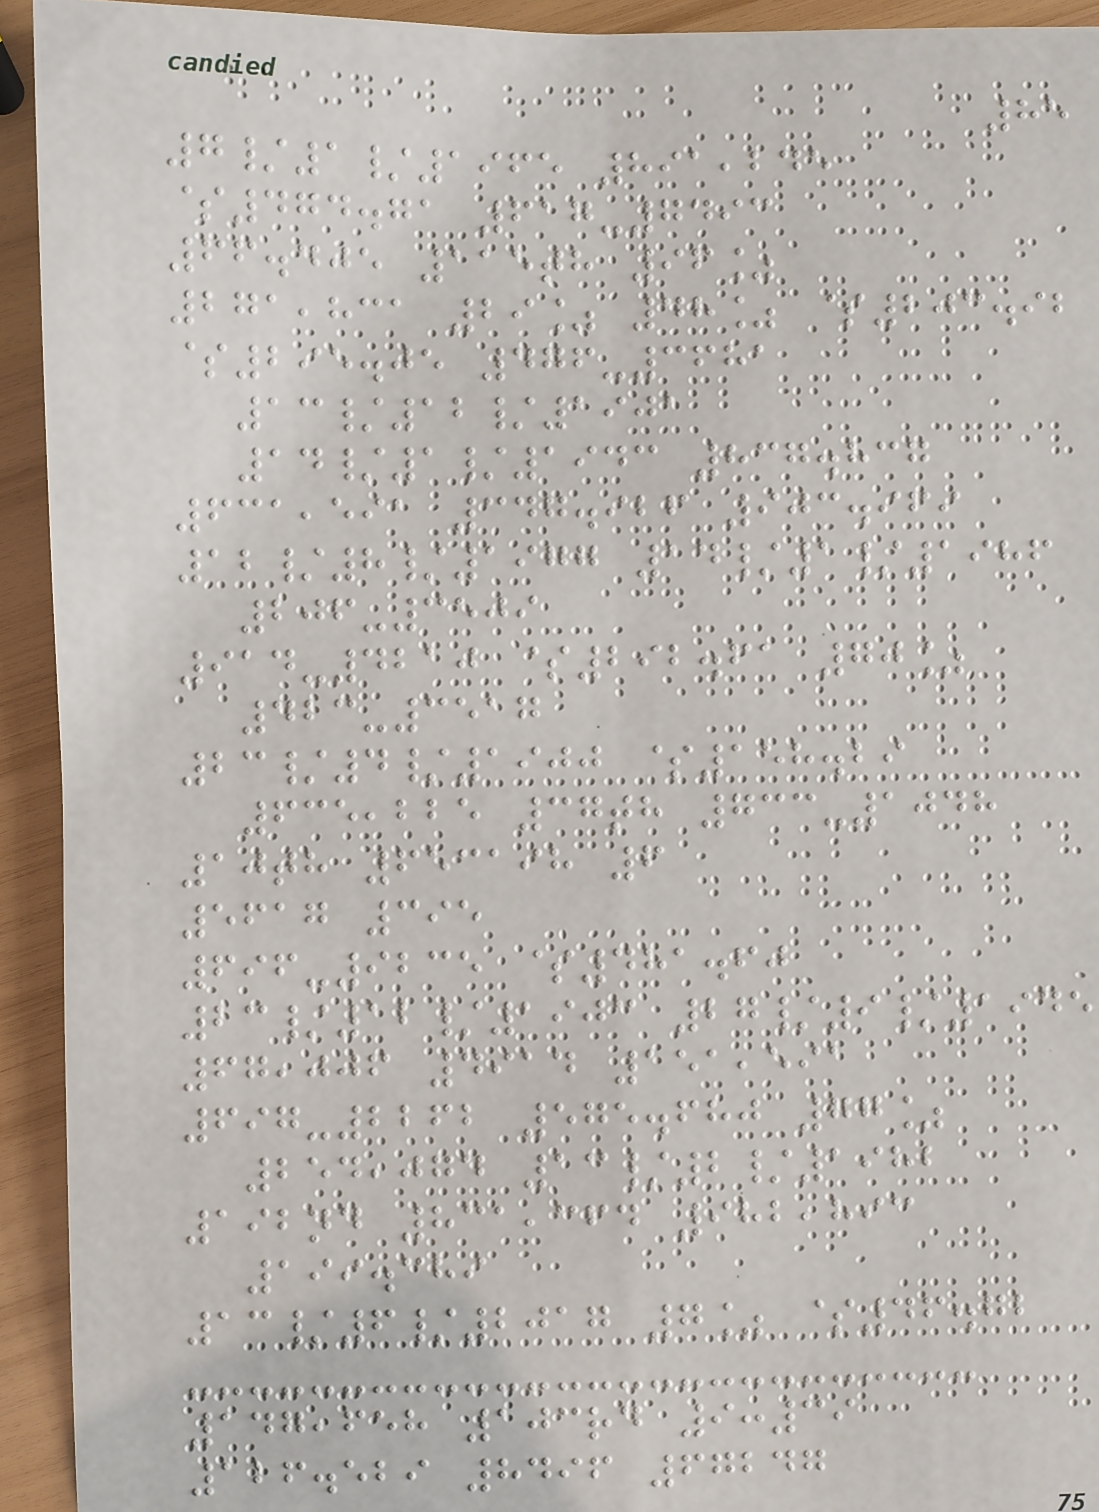85
7/1/1965 891,245
$474.71 617-7493
66.405 115th 96%
271,831 29% 48% $203.92
$295.05 476-3681
13/12/1901
14/1/1943 837.837
631,591 347.926 903.969
12/8/1977 14/1/1986
206-3509
914-4210 $292.61 70%
423-3517
23/4/1900 $158.29
635,225 37th 733-1048
10th 653198 6
5617 395
696-9235 $481.60
23/12/1903 27/9/1945
67,006 4914 151,591
697-2262 575.680 77%
254,074 13/2/1982
192nd 831,364 982,893
199.389
13/6/2017 7% $46.72
147,658 103rd 9:39
126.529 8496 67247
